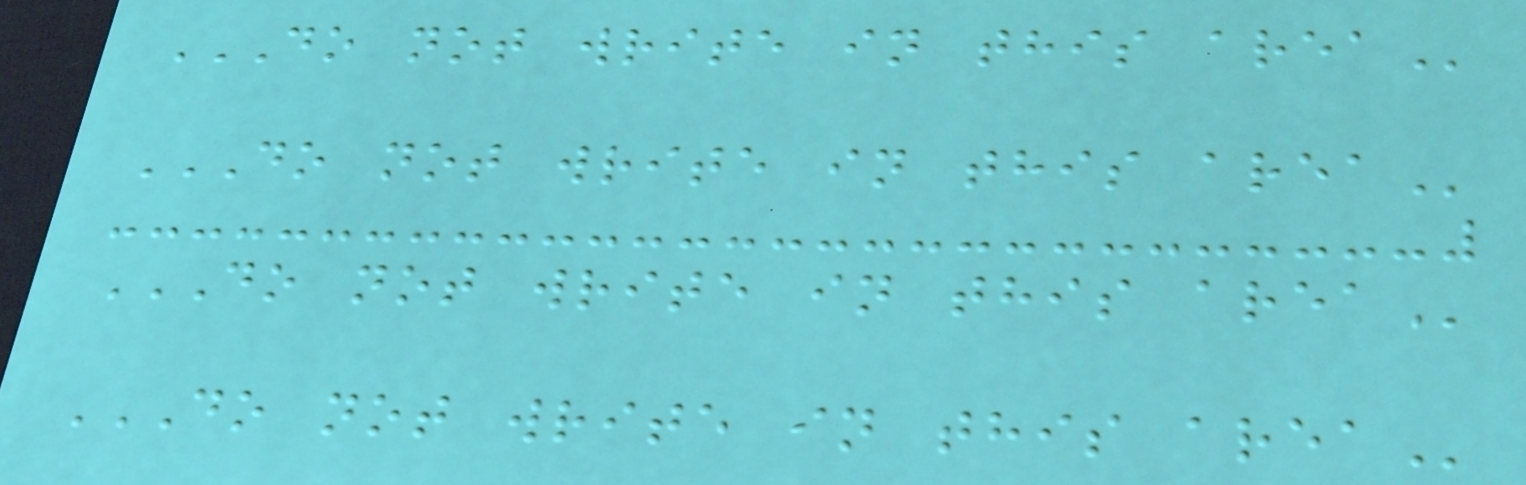DO NOT WRITE IN THIS AREA
DO NOT WRITE IN THIS AREA
DO NOT WRITE IN THIS AREA
DO NOT WRITE IN THIS AREA
